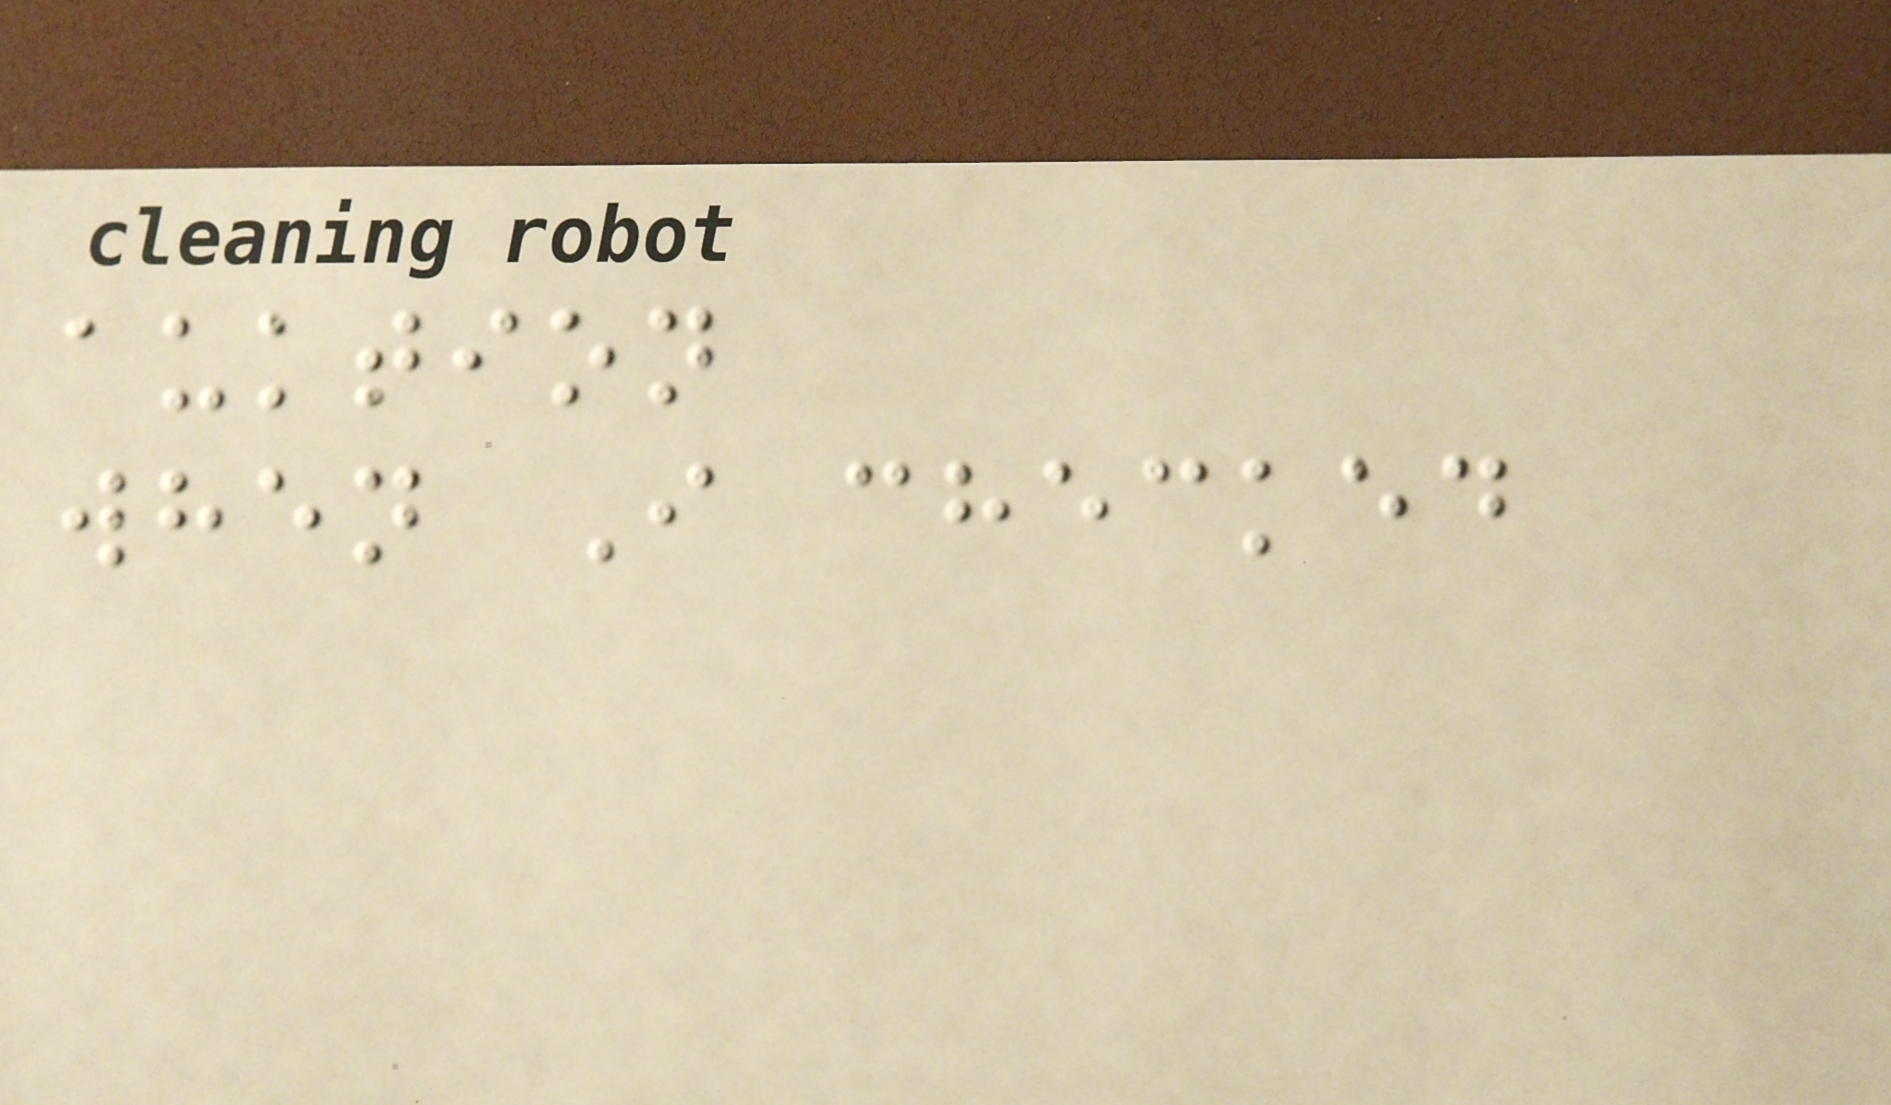auktion
when I checked
